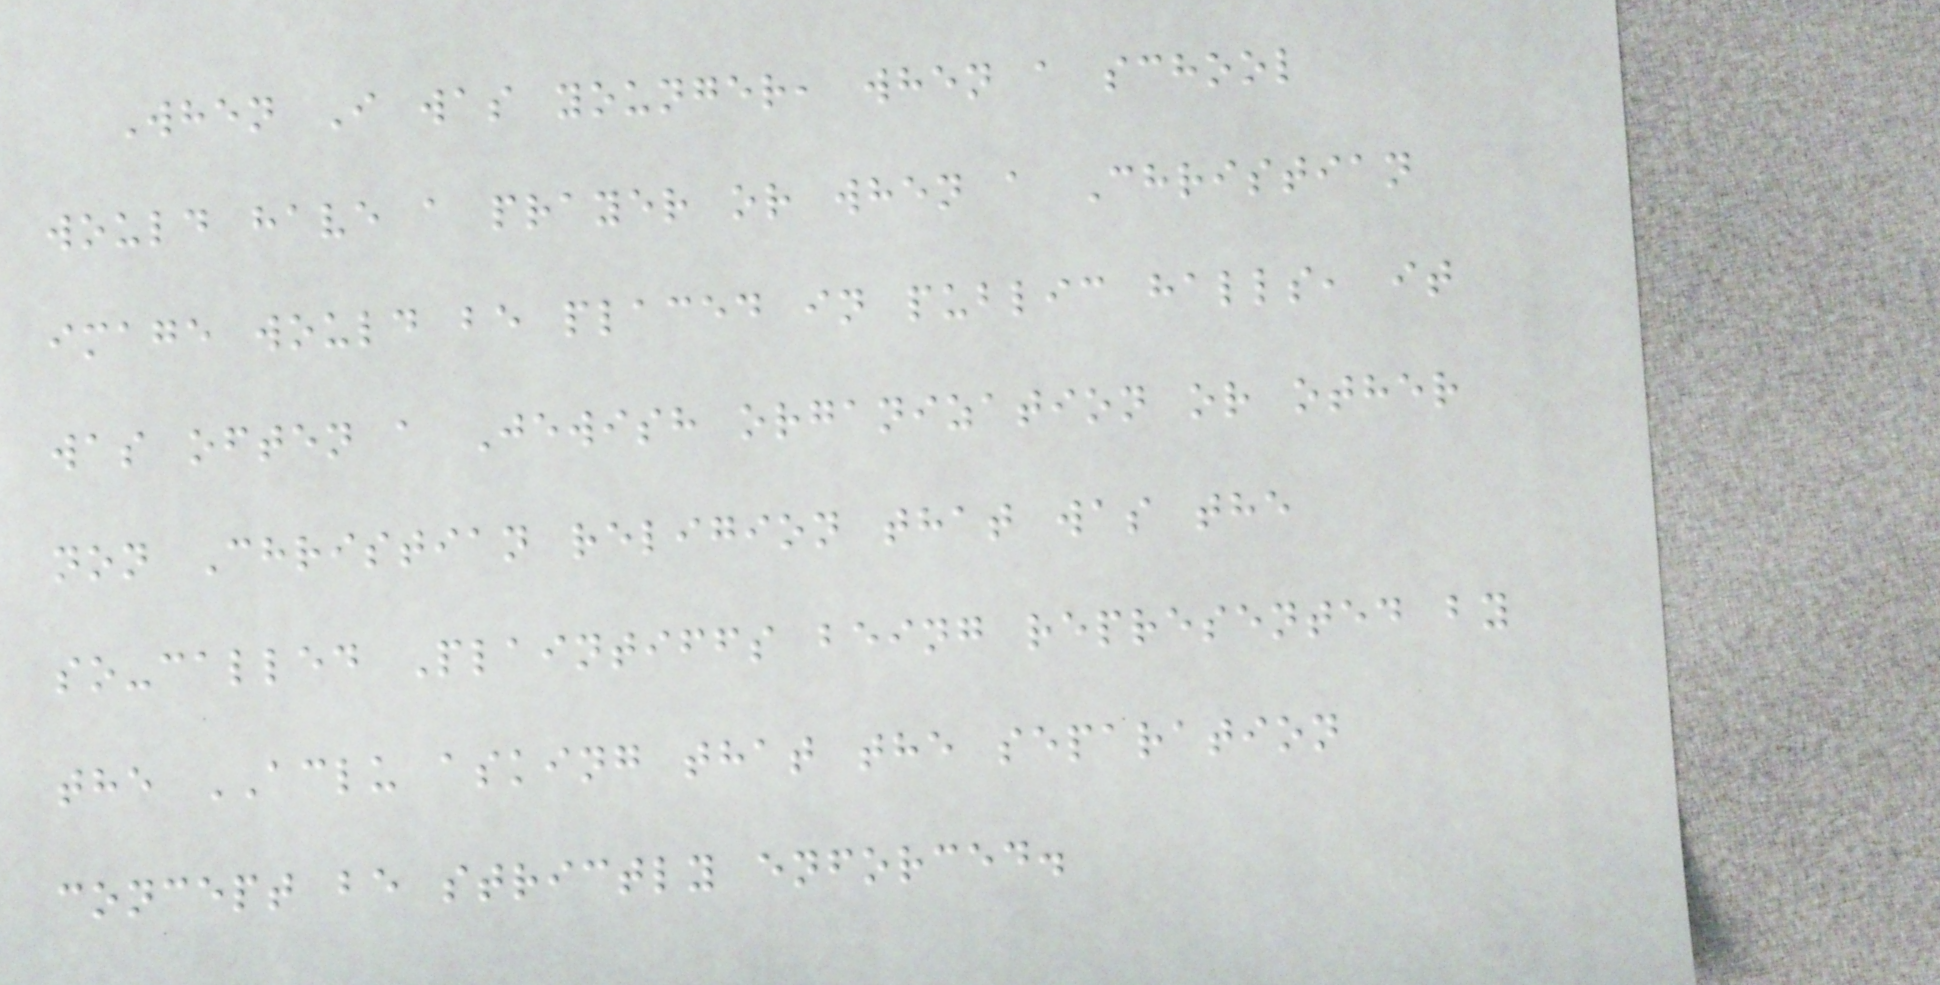When I was younger, when a school
would have a prayer or when a Christian
image would be placed in public halls, it
was often a Jewish organization or other
non Christian religion that was the
so-called Plaintiffs being represented by
the ACLU asking that the separation
concept be strictly enforced.
